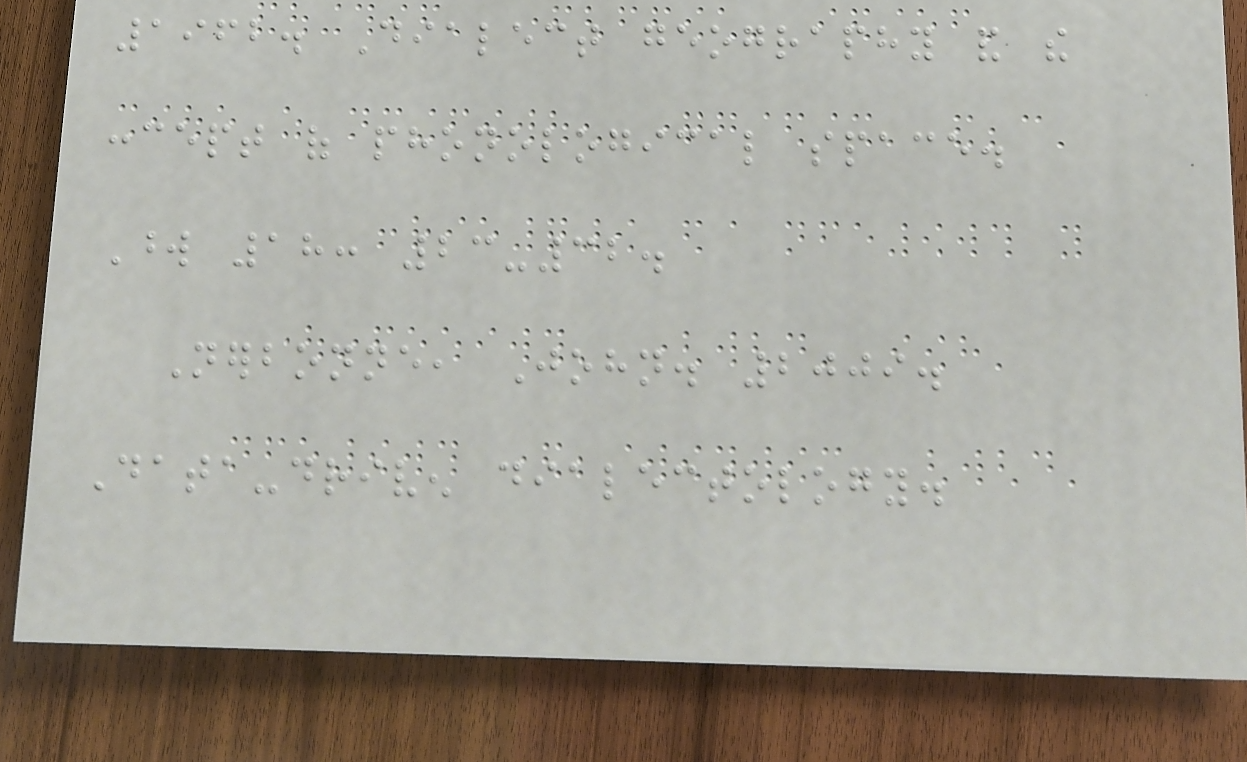1962. Dialect geography and the
concept of phonological space.
Word 18: 23-32.
Nerbonne, John. 2009.
Data-driven dialectology.
